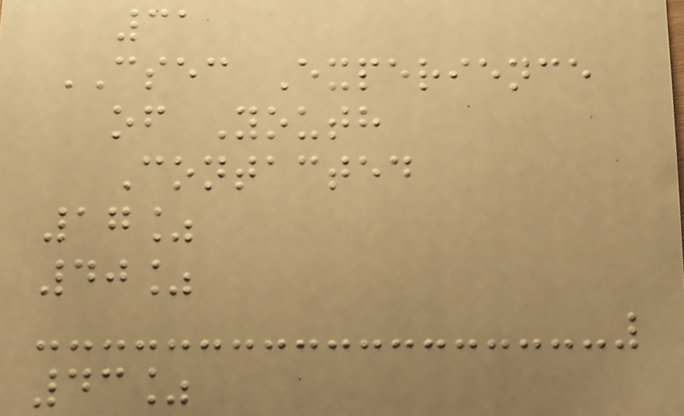31
CSEC Experience
of Youth
Contacted
17%
40%
43%
